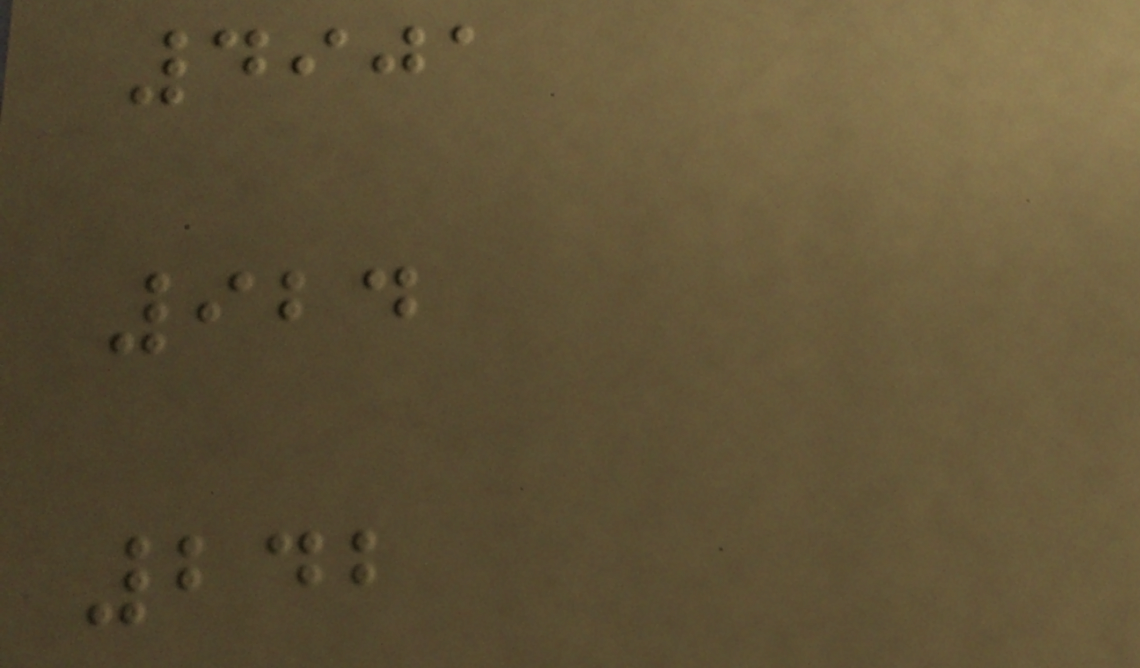4901
924
242
